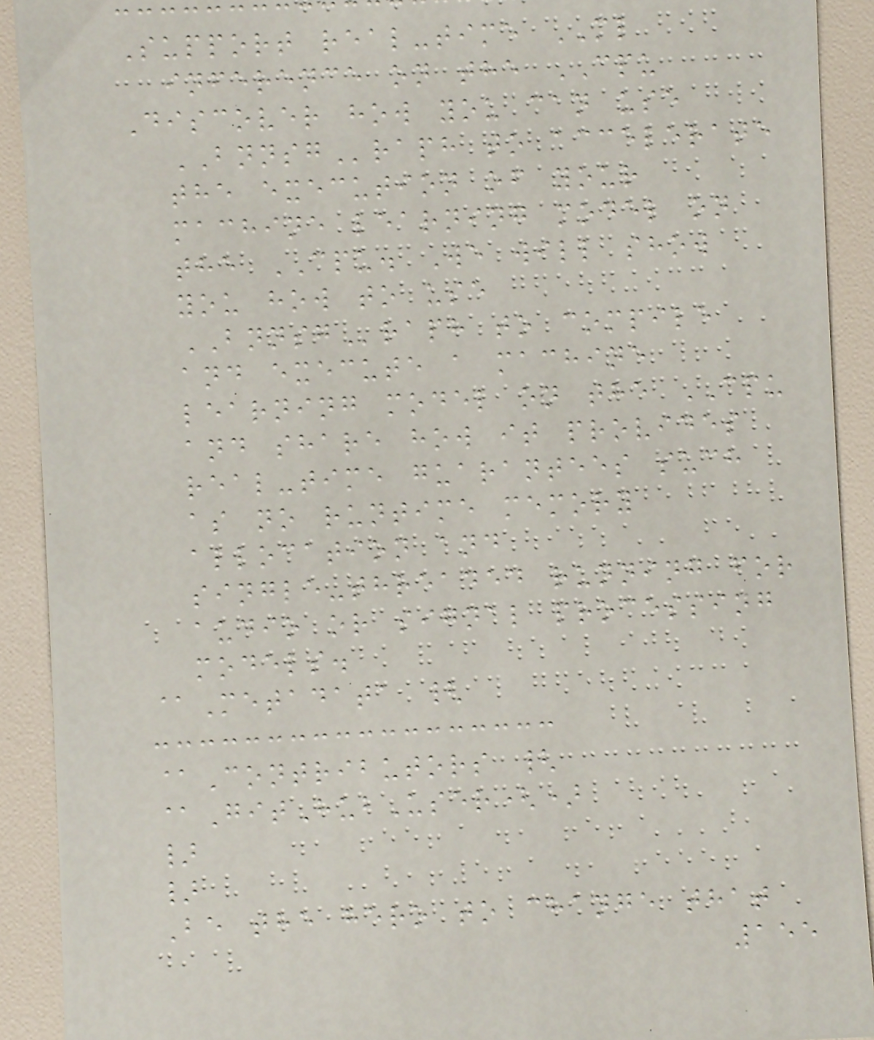Support real-time ML
inference on the CPU
Discover how you can use
BNNSGraph to accelerate
the execution of your
machine learning model on
the CPU. We will show
you how to use
BNNSGraph to compile
and execute a machine
learning model on the CPU
and share how it provides
real-time guarantees such
as no runtime memory
allocation and
single-threaded running for
audio or signal processing
models.
@Metadata {
@Contributors {
@GitHubUser()
}
}
Be the hero to change that
155
